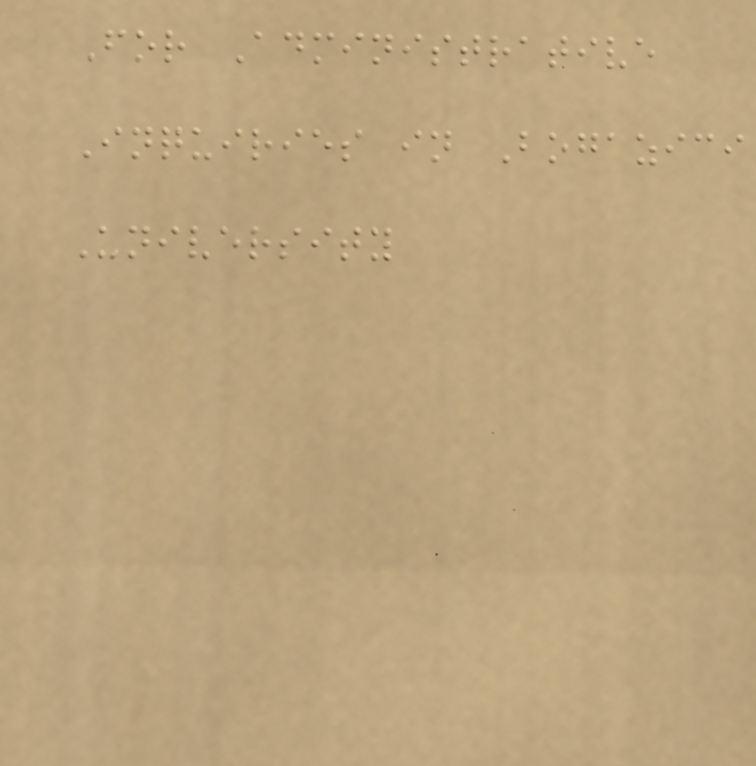For Administrative
Inquiries in Bogazici
University
